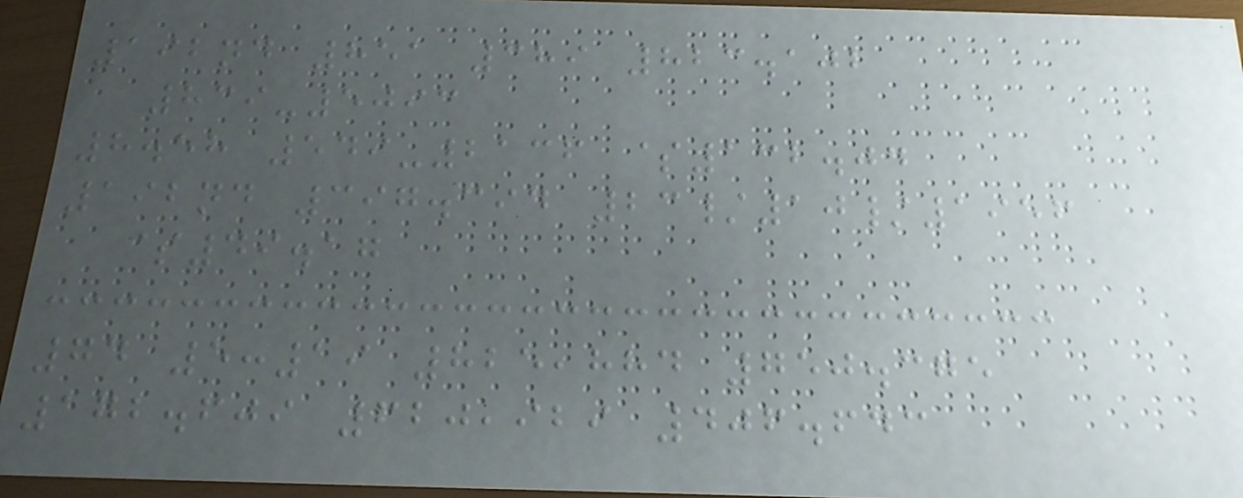192nd 851 389 823.102
839-5093
8.58 549-2136 $132.04
192nd 397.394 23/10/1956
$49.17
74 5:19 825,884 750.375
172.609 620,929 406.643
